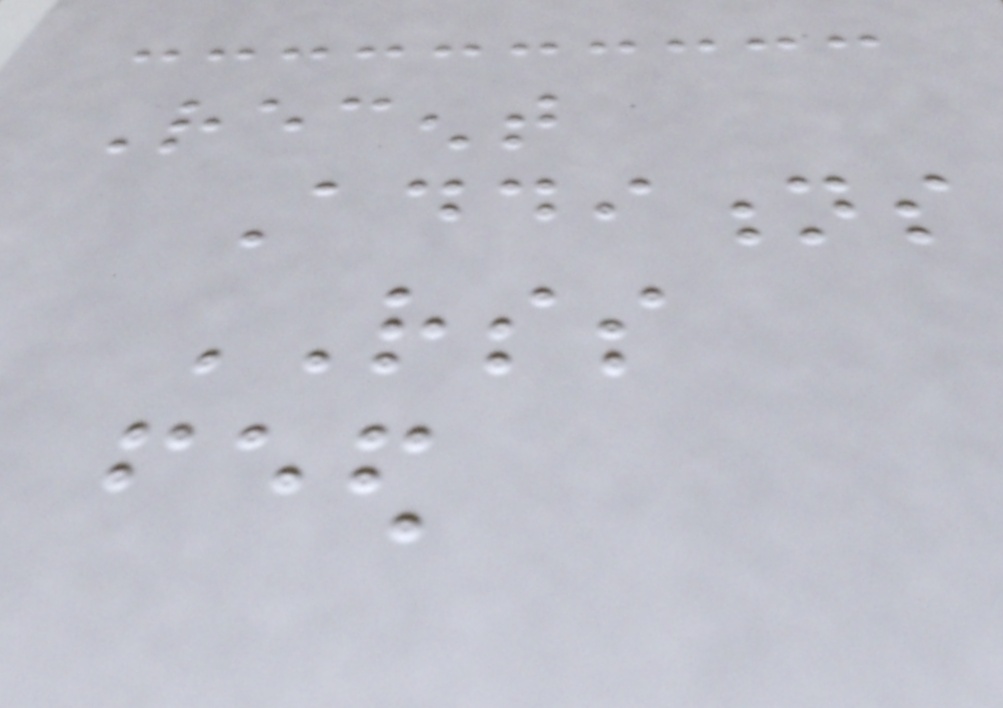Recent
Additions
RSS
feed
